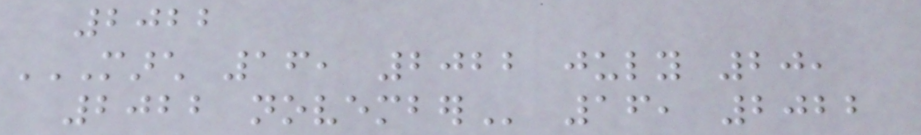2022
MARCH 16, 2022 JULY 20,
2022 NOVEMBER 16, 2022
